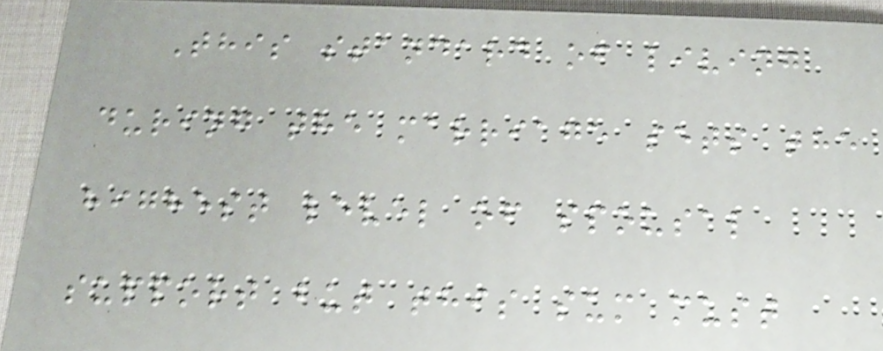This standard of living
during the marriage sets the
highest level of spousal
support but this sum must
